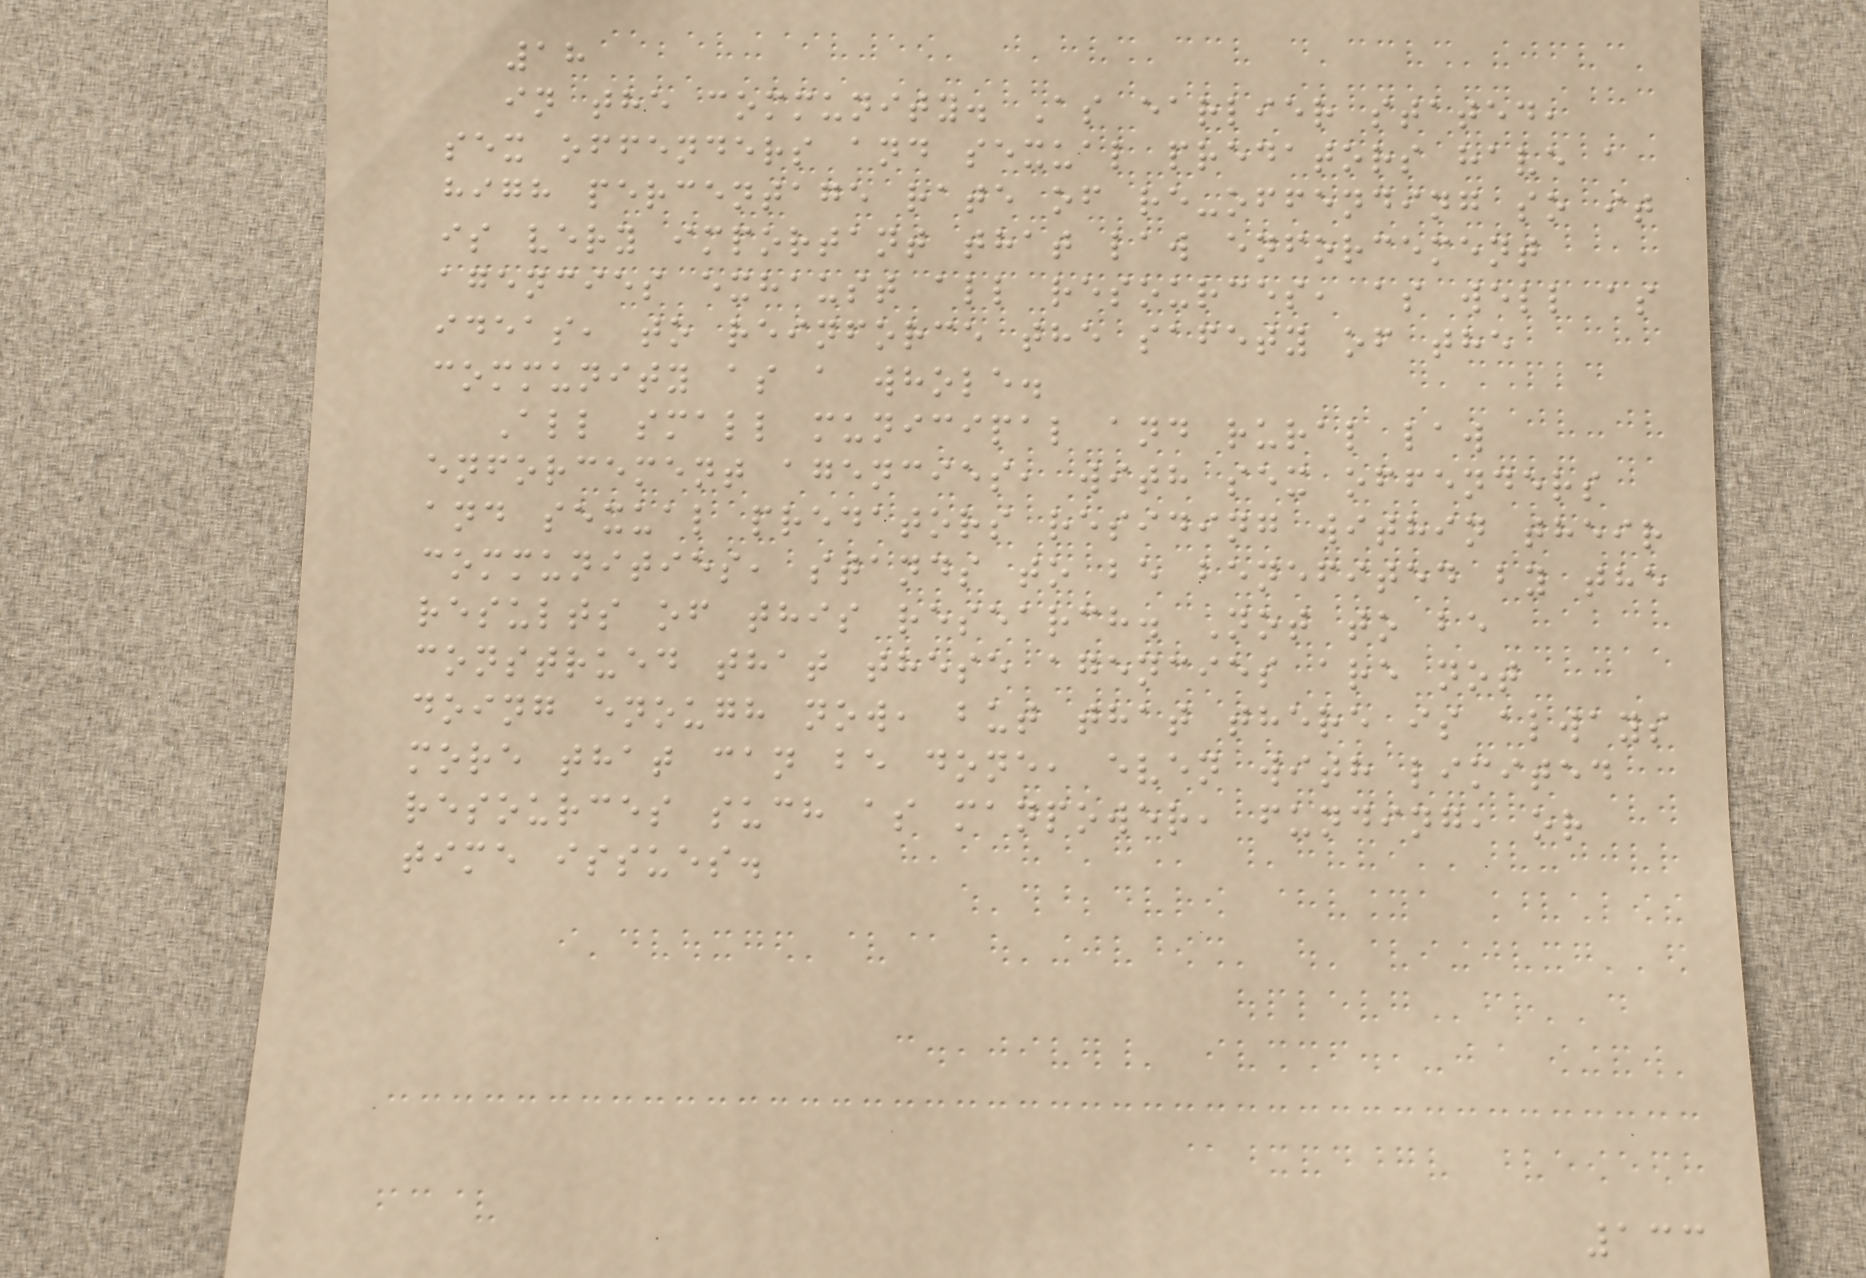18
in the community. As earlier stated,
sex offenders and sexual predators have a
high percentage rate of re-offending so it
is very important that law enforcement
agencies exhaust all resources, as well as
ideas, to reinforce the safety of the
community as a whole.
All small municipal and rural law
enforcement agencies, with sex offenders
and sexual predators residing within their
communities, stands to be benefited by the
results of this research. Not to be
construed that these agencies are not
doing enough now, but that there is always
more that can be done, even with limited
resources such as manpower, funding, or
time issues.
133
